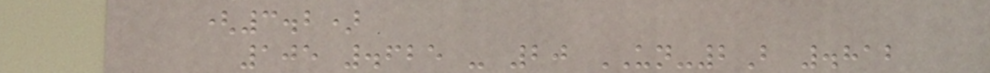(3.2)
105 .625 - 20 UN-2B .812
